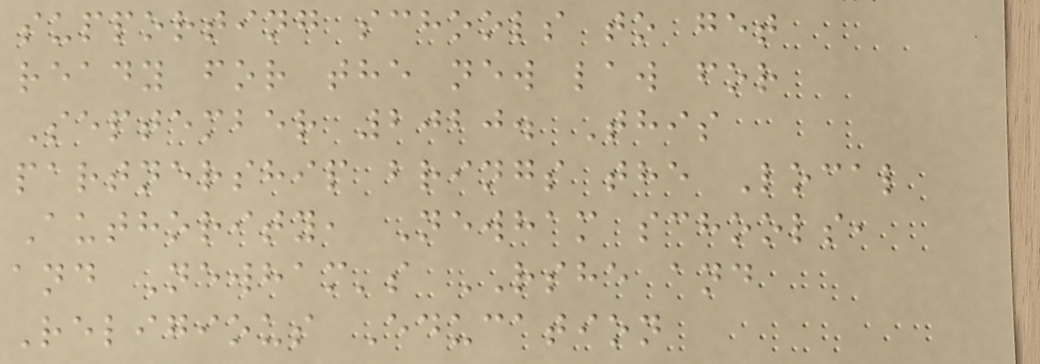supporting schools to get
ready for the new law for
September 2020. This
partnership brings the Local
Authority, Newham schools,
and Newham's RSHE and
Religious Education
